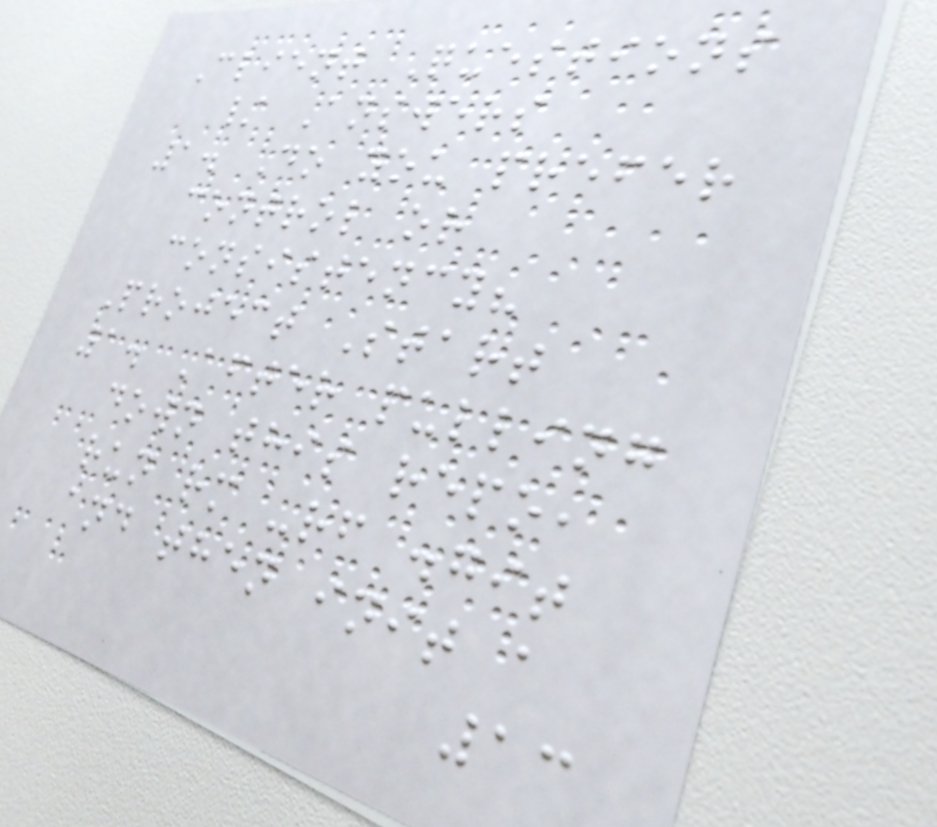Client Questions
/ Answers
1. Do you prefer
control or
consistency?
Project Start
1. After pulling
down this repo,
run rm -rf .git
and then init a
13
